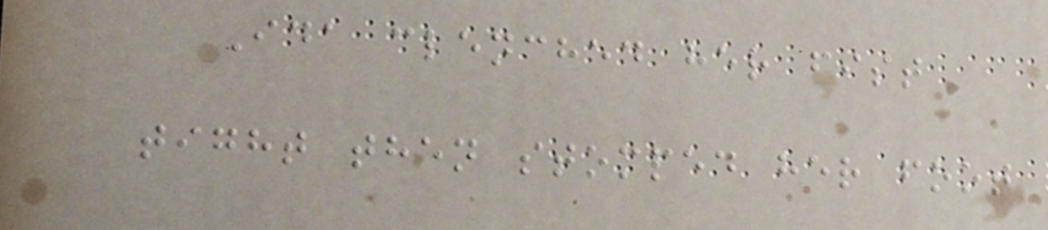Ida clenched her fist
tight then stomped her foot
